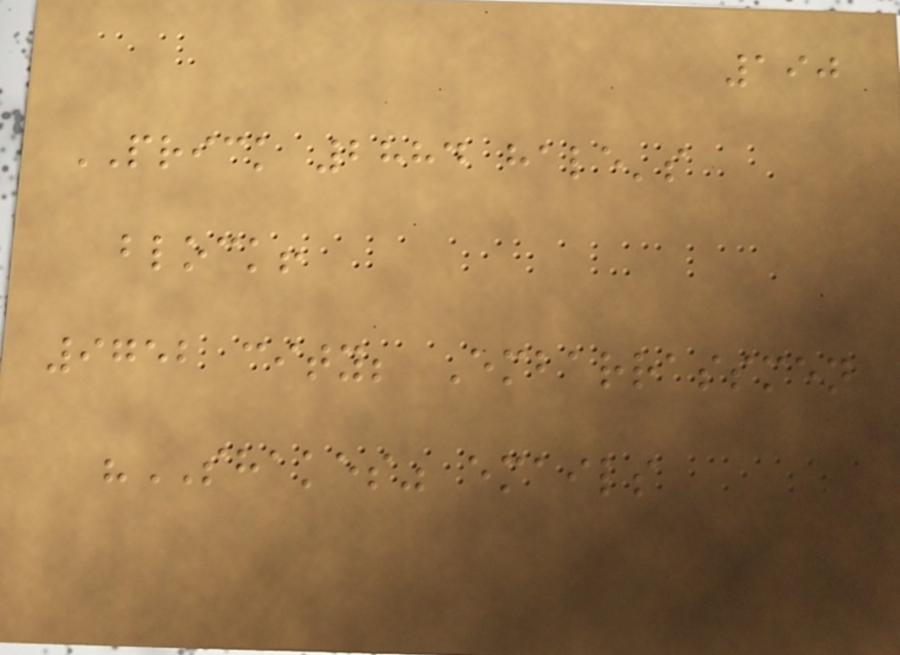190
PRICK 2884 hale's
block!
9752 city; Embarrassmen
"SHAKES" emails
